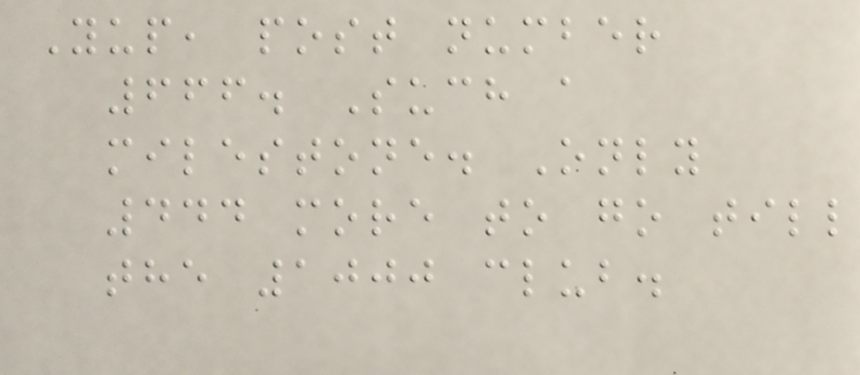Yup, post number
666. Such a
milestone. Only
444 more to go till
the 1000 club.
